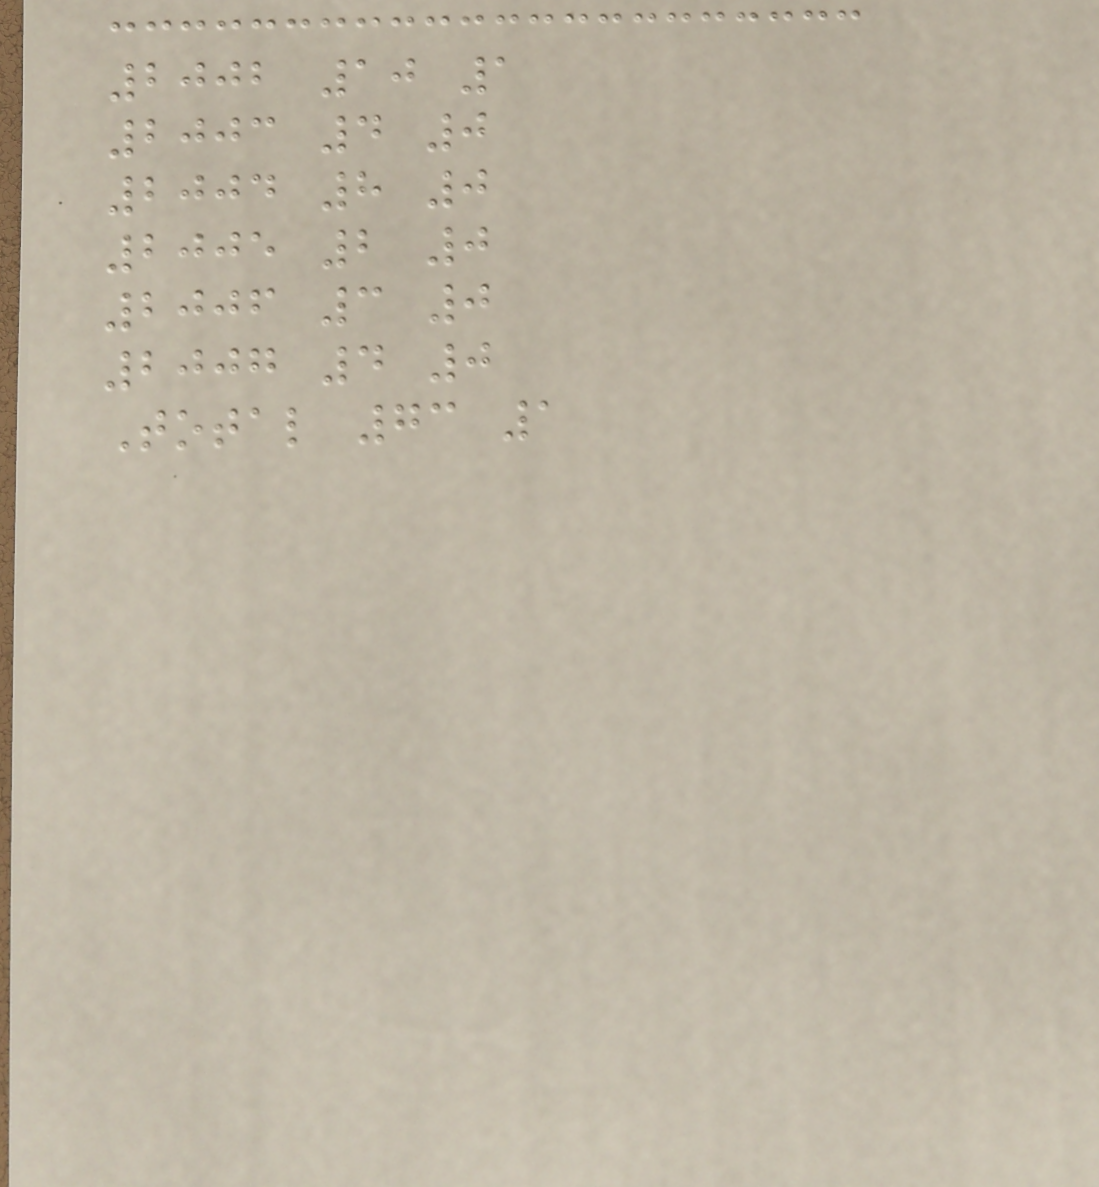2002 10 1
2003 4 0
2004 8 0
2005 2 0
2006 3 0
2007 4 0
Total 73 1
